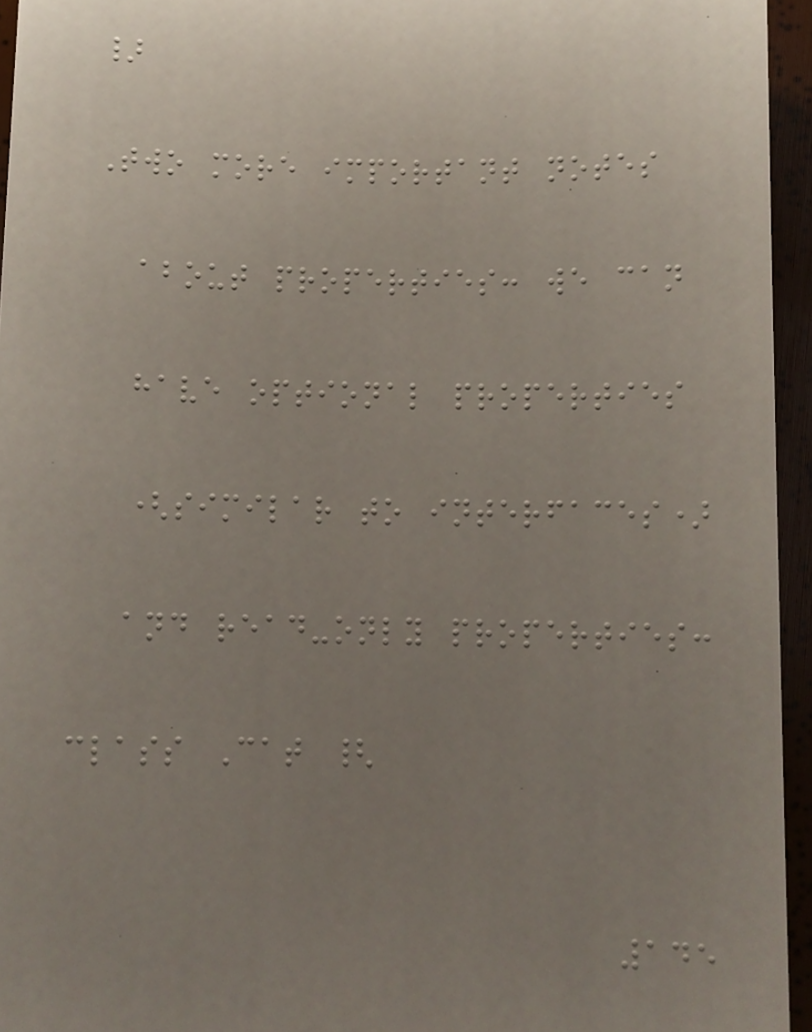}
Two more important notes
about properties: we can
have optional properties
(similar to interfaces)
and read-only properties:
class Cat {
145
